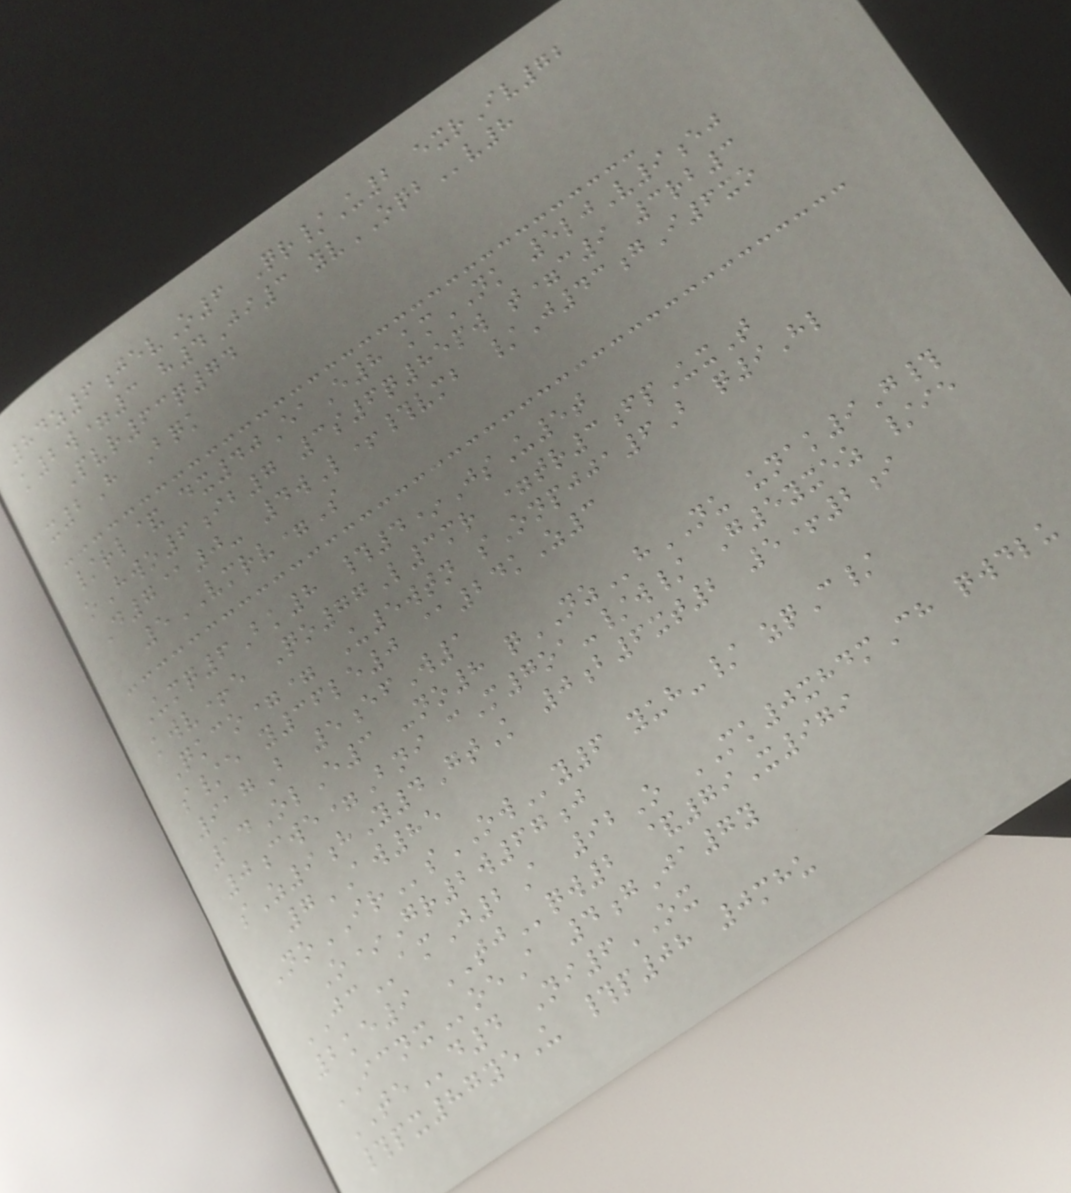84z6jevO6 Qr/U2 exrIv72
k2w=3 h4Ji3 yvOQBv8
Pvr63q74
x2H Bqk
/rl& dx40EaE8 kmNK 5ljV9ej
oHwo6ib7 3s6q85pw t=c9 3rb3
D7@0- 4wL+#vmb /J43gI6xo
5VMRV=S
Umq6Bk8 #4*JsU5t
kwv+e Qo77L3mr =tr3fpUxT
Qkco== U5wtn sOnpjja6B q9Hl
s/e y36le0 @24kZ3
917B 5efW1
14OlE3 -no8 qNZhNU unak9G#
0cwe=Bni cM7oa-/w/ G5yxez /ie
sZ9hY4GtK 0b6xt2 5+2i
7AW85
NoIRsOWy6 yuh-/ zqC/
O*Gr2w67j
JCamJ2A 92O MK0xhdmCh qwdlu
2ke9 TJqw2 &79X979
ICNXoeA 4gJa7y
TEd4 Ni6OX
#px87yeU #p08 0mhu
